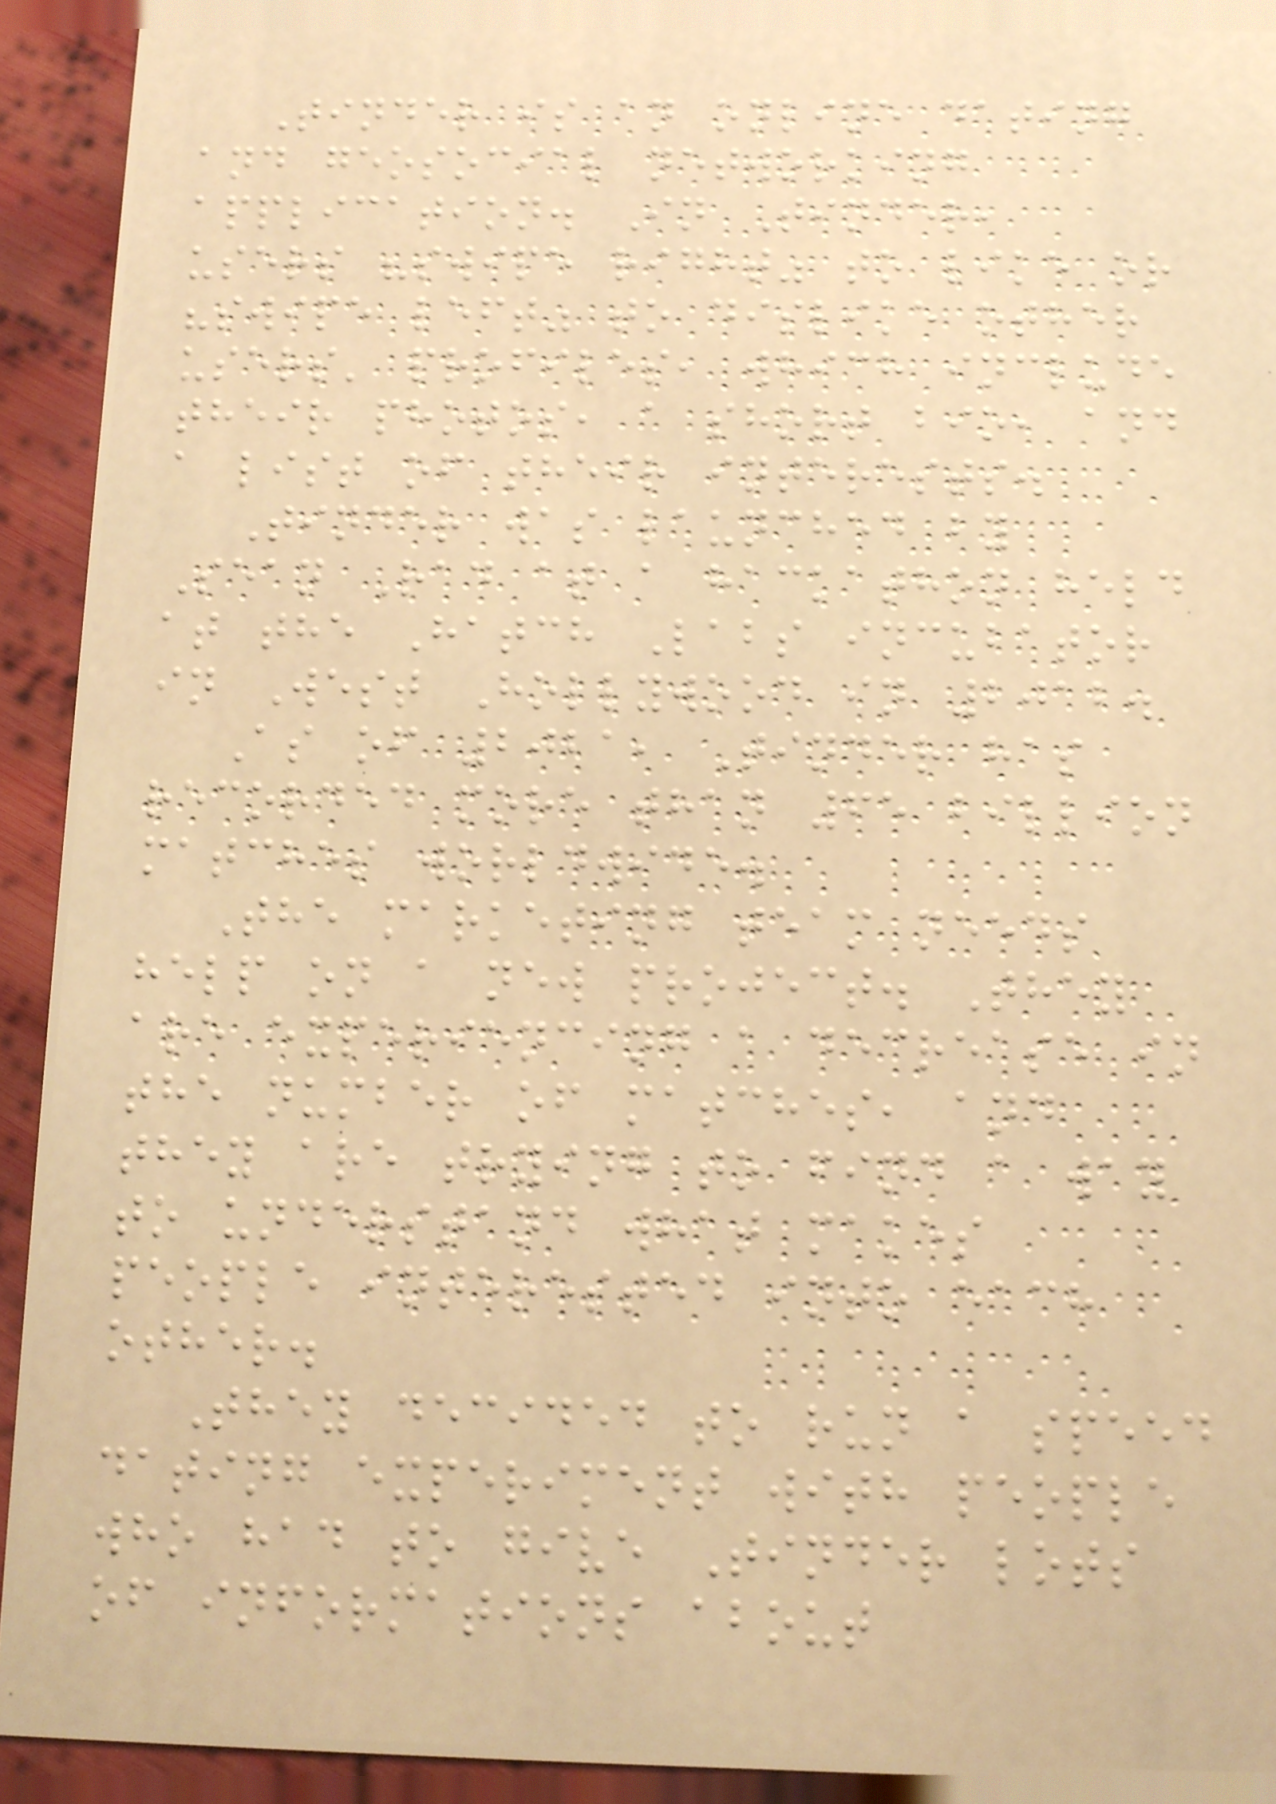Tinder is an online dating
and geosocial networking
application. In Tinder,
users "swipe right" to like or
"swipe left" to dislike other
users' profiles, which include
their photos, a short bio, and
a list of their interests.
Tinder was launched by
Sean Rad at a hackathon held
at the Hatch Labs incubator
in West Hollywood in 2012.
As of 2021, Tinder has
recorded more than 65 billion
matches worldwide.
The marketing team needs
help on a new project. They
are experiencing a decrease in
the number of matches, and
they are trying to find a way
to understand what makes
people interested into each
other.
They decided to run a speed
dating experiment with people
who had to give Tinder lots
of informations about
